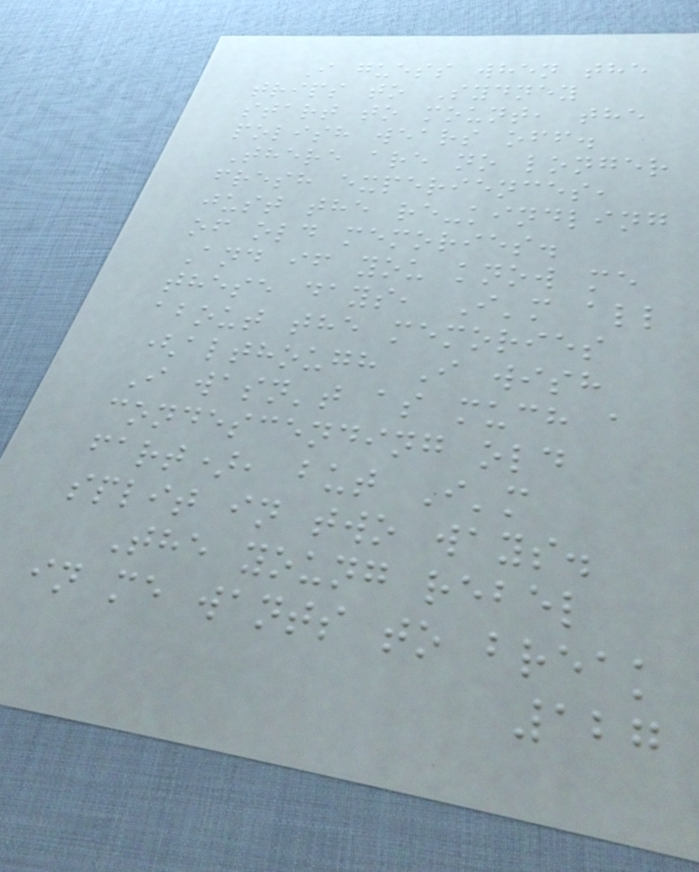I guess when the
trips to Sydney
start to mount, the
polish wears off.
There are no longer
fresh experiences,
just the re-kindling
of old memories.
And if you know me
these days, I'm all
about the memories
(although I wish
I wasn't as much a
condescending old
fart), but I'm
split in two ways.
The young rebel
in me wants to break
127
